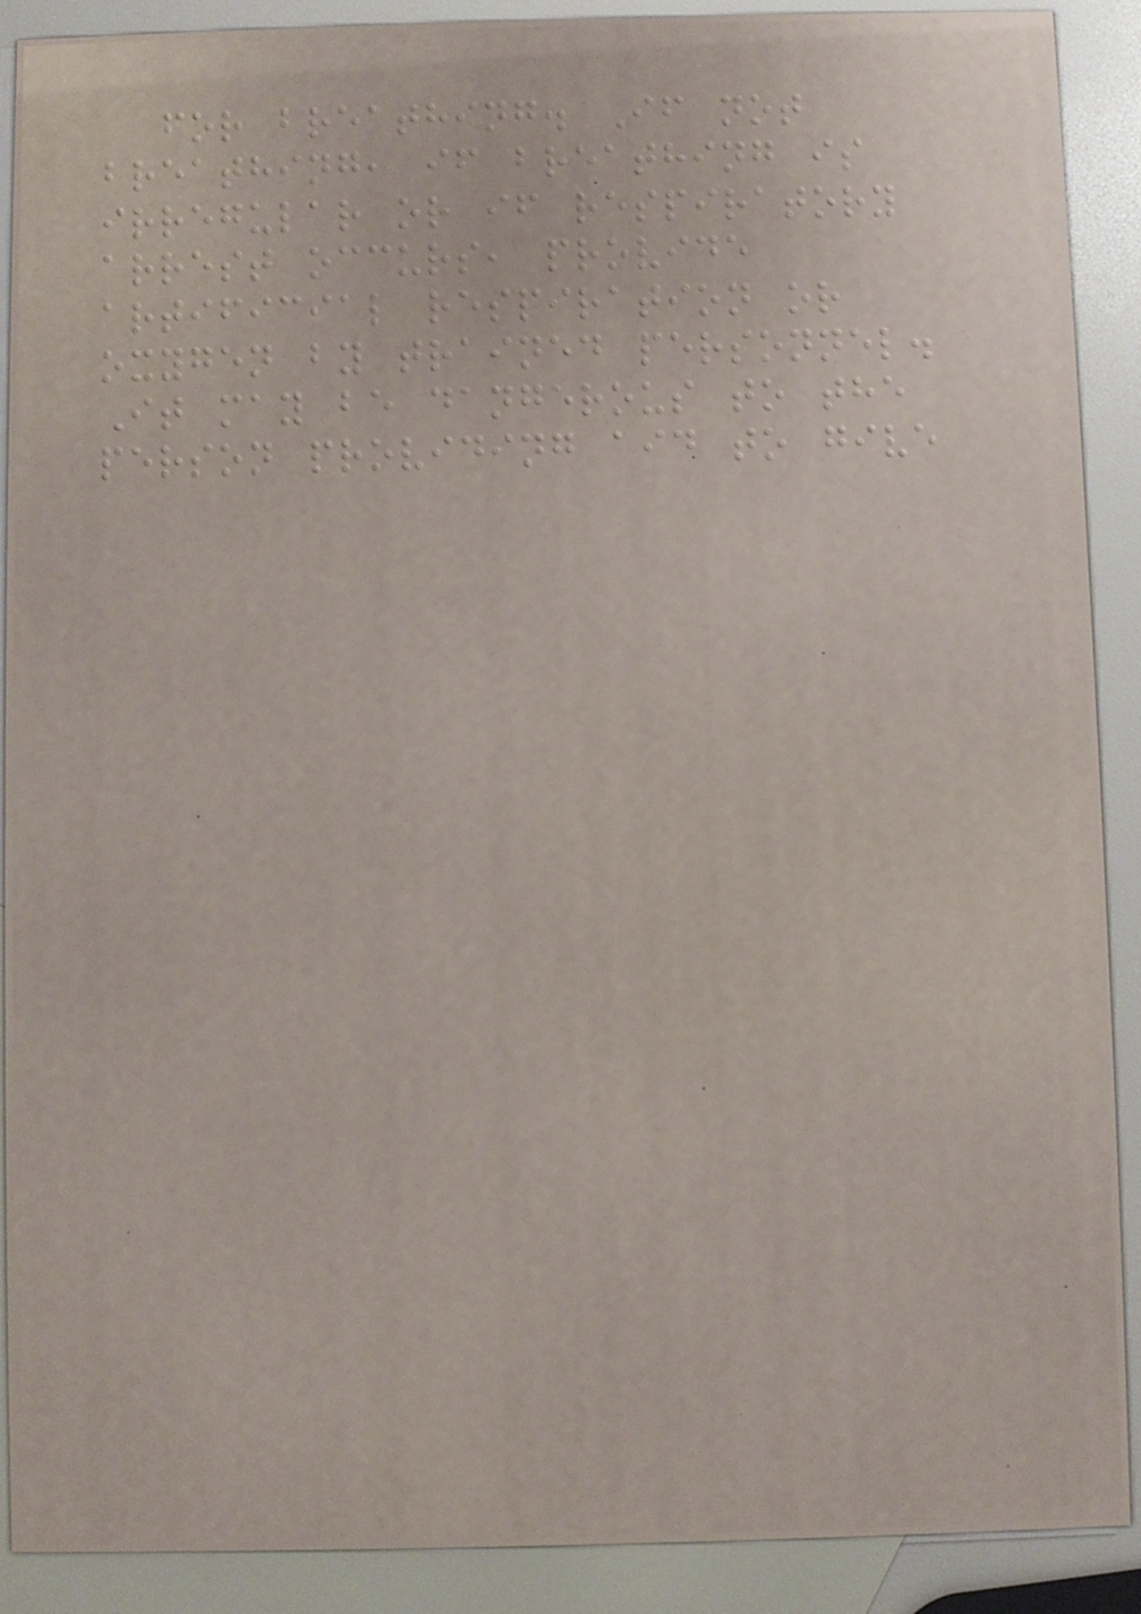for breathing. If not
breathing, if breathing is
irregular or if respiratory
arrest occurs, provide
artificial respiration or
oxygen by trained personnel.
It may be dangerous to the
person providing aid to give
